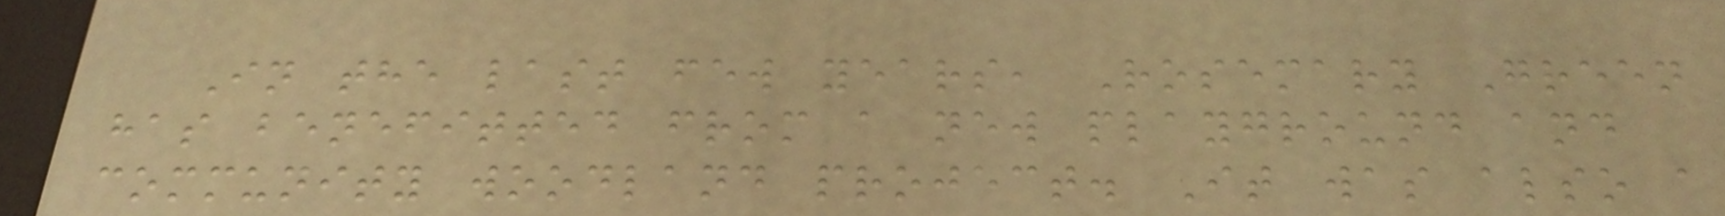In the last few years, Rosemary Green
has benefitted from a new playground and
community woodland project. It was also a
